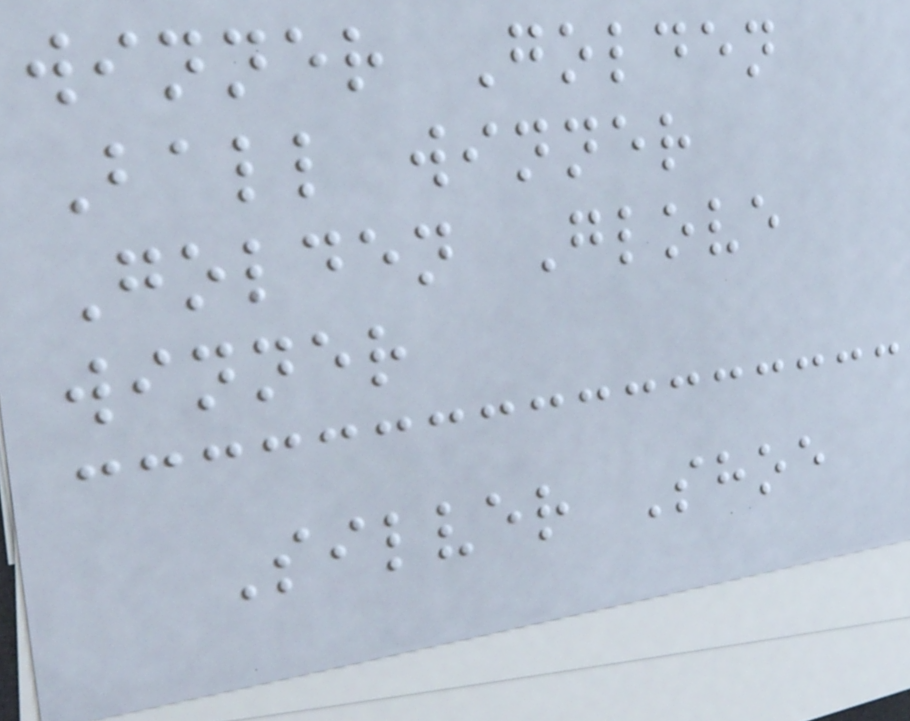winner Golden
Ball winner
Golden Glove
winner
Silver Shoe
